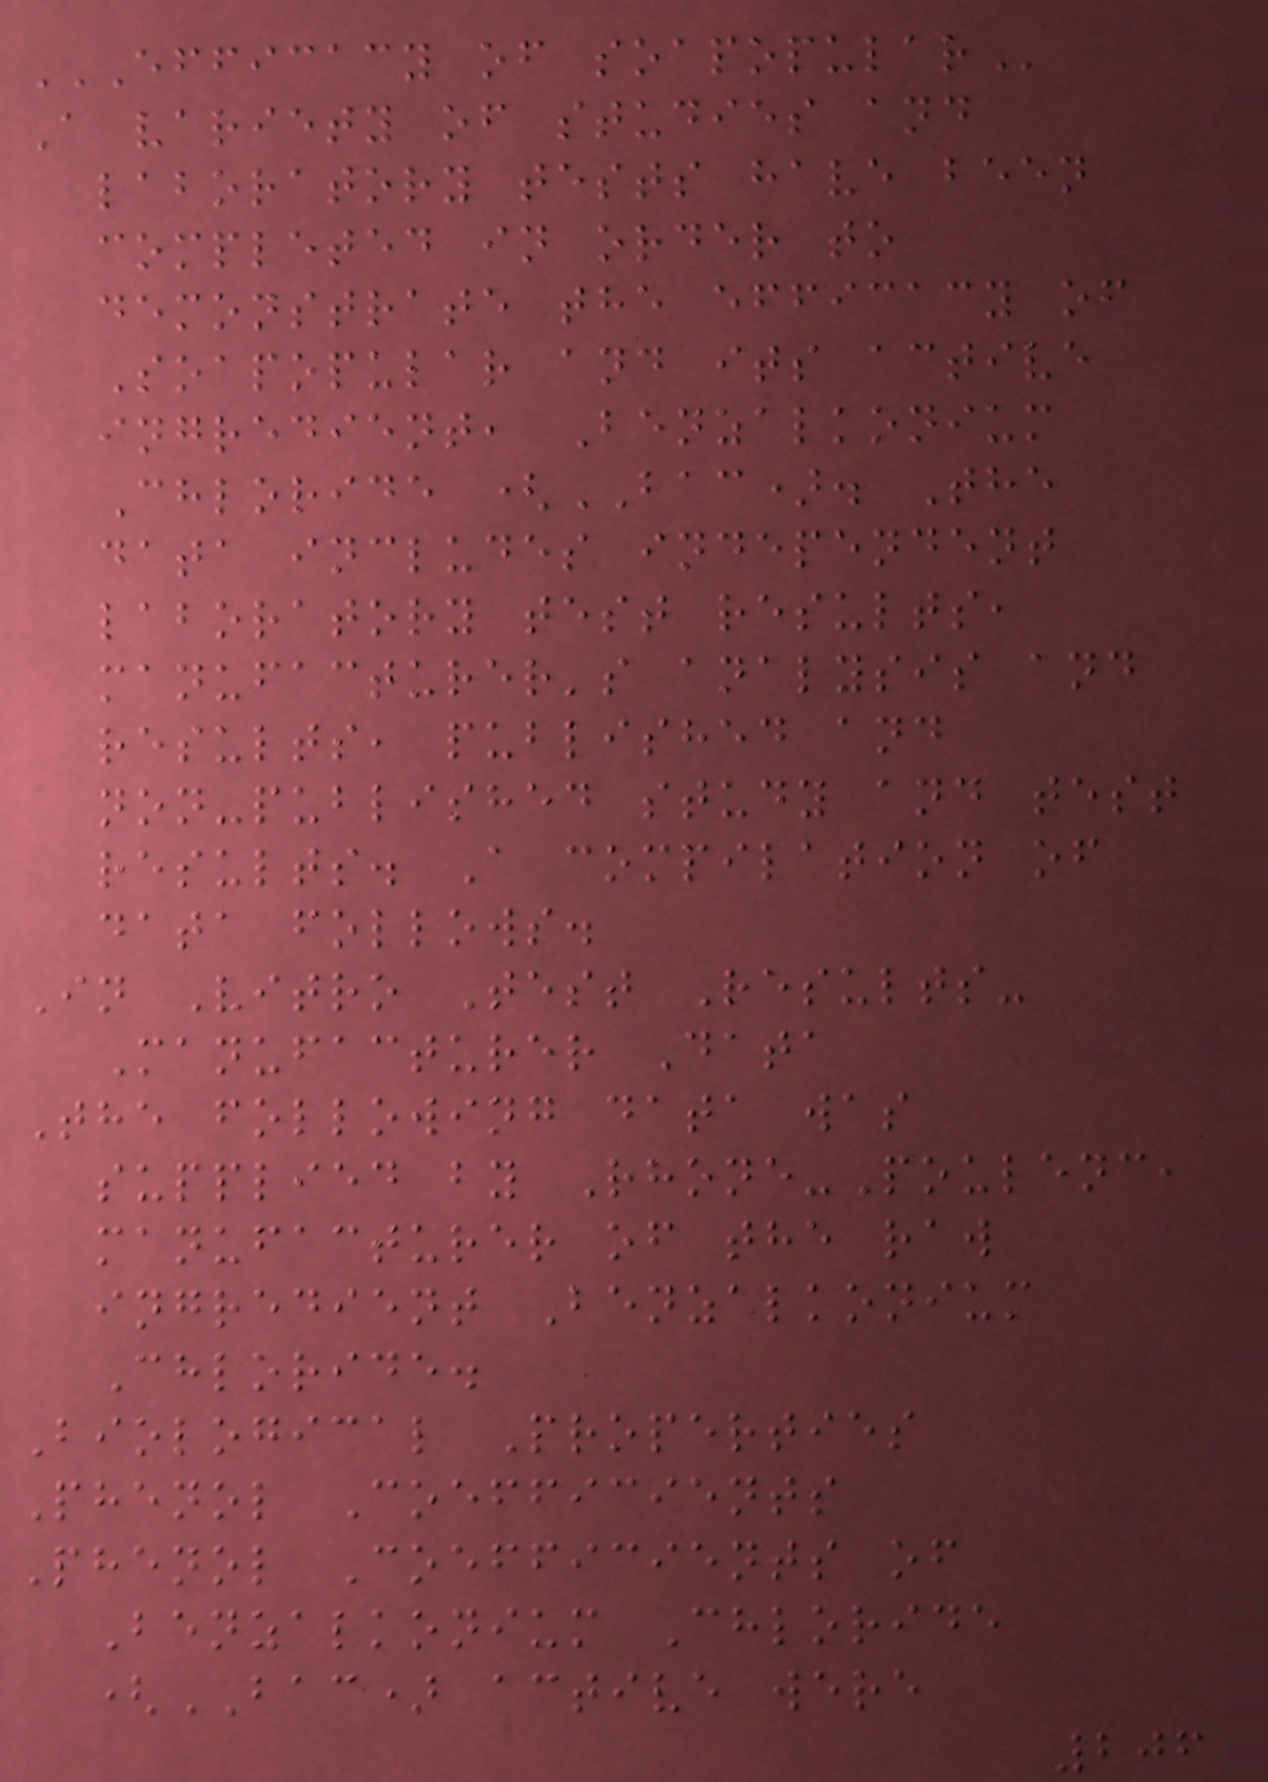EFFICACY OF SOAPOPULAR
A variety of studies and
laboratory tests have been
completed in order to
demonstrate the efficacy of
Soapopular and its active
ingredient, Benzalkonium
Chloride (BAC). The
data includes independent
laboratory test results,
manufacturer's analysis and
results, published and
non-published study and test
results. A compilation of
data follows.
In Vitro Test Results-
Manufacturer Data
The following data was
supplied by Rhone-Poulenc,
manufacturer of the raw
ingredient Benzalkonium
Chloride.
Biological Properties
Phenol Coefficients
Phenol Coefficients of
Benzalkonium Chloride
(BAC) active were
206
